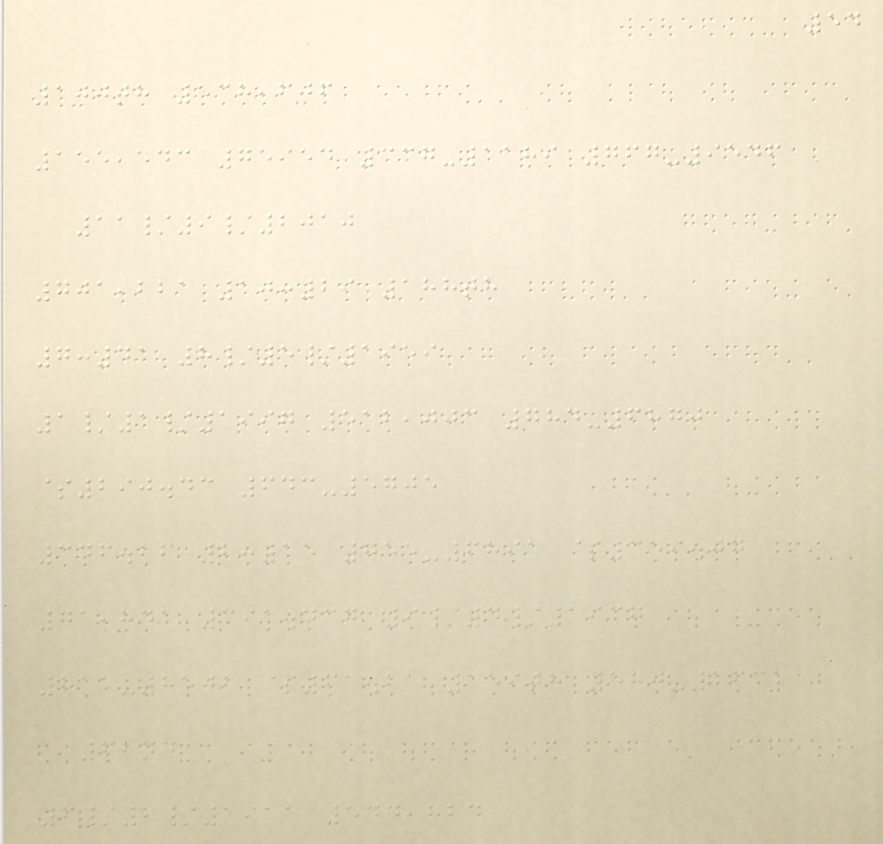54
100th 538,606
155,543 75954 337-1189 767-9546
11/9/2010
701,221 10:29 188th
7:41 8/5/1959
1/1/1997 512,003 784-6870
$290.43 643-5705
346.26 2:15 755-6891 $359.07
71,841 391.437 9/4/1937
811-8502 $61.21 159th 580-1631
62nd
6/2/1911 544,824
